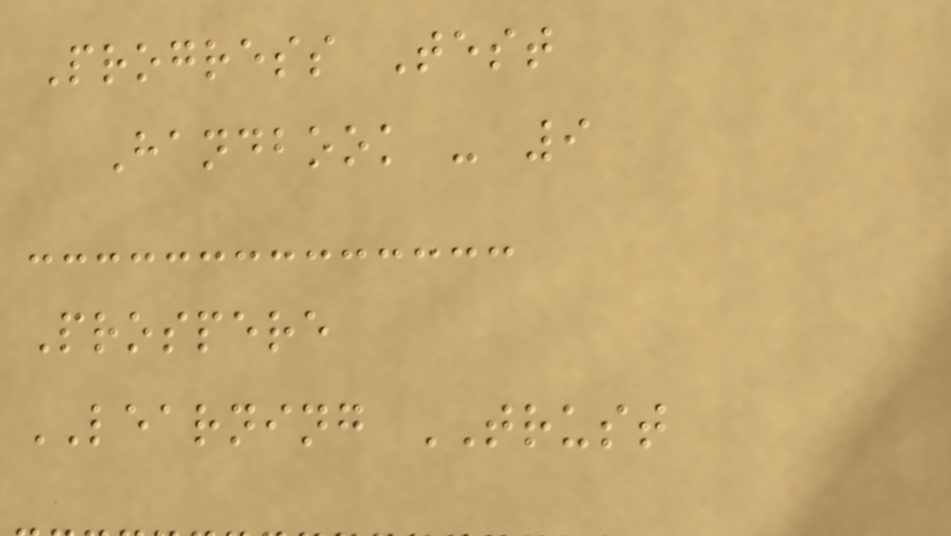Progress Test
Handbook - 9
Prospere
LEARNING TRUST
